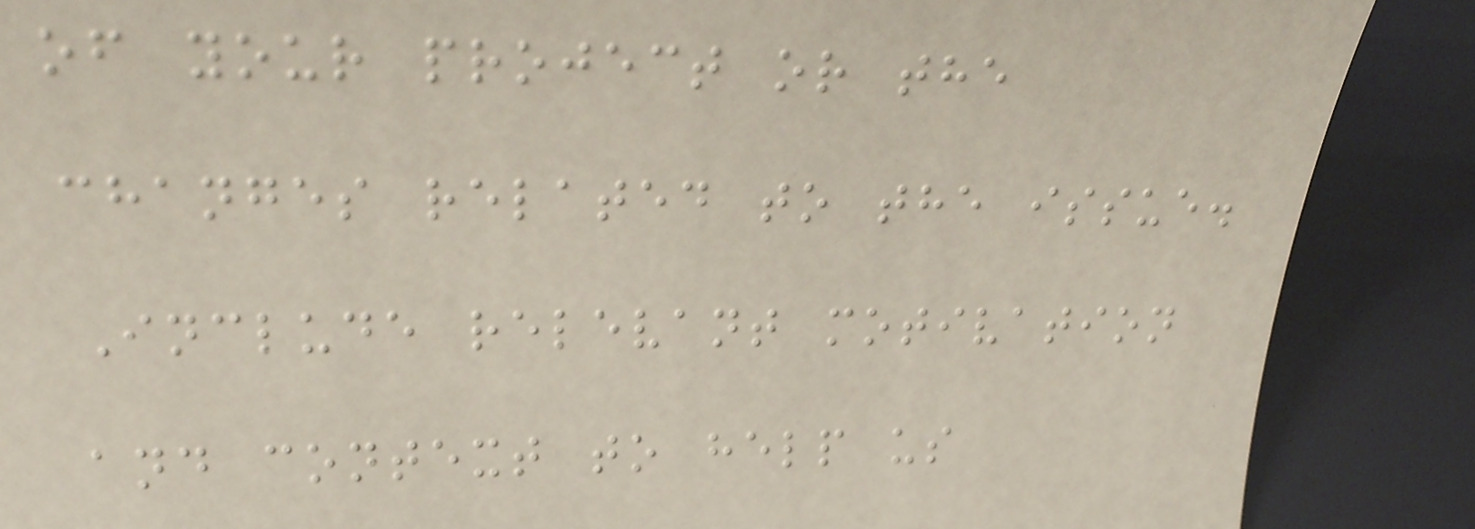of your project or the
changes related to the issue.
Include relevant motivation
and context to help us
